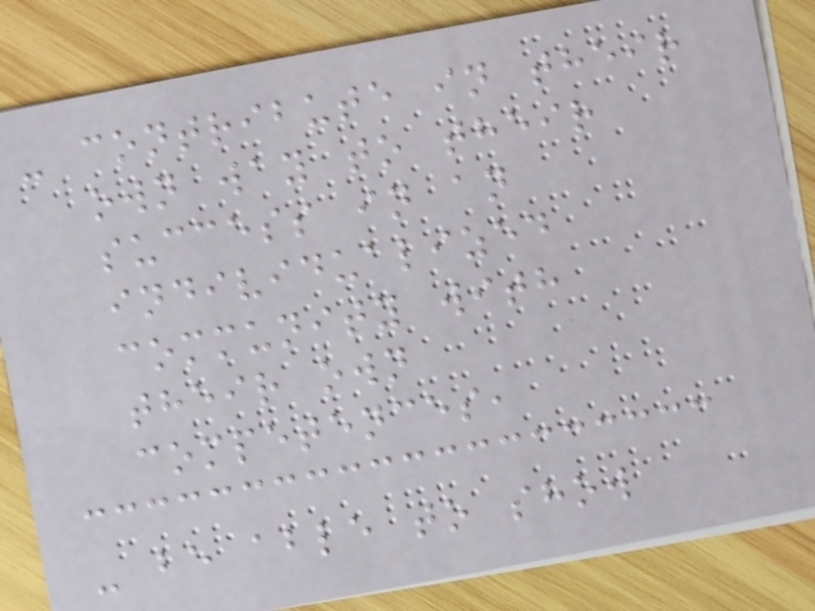- contribute in their
own way to their
success in an
individualized
community with
their own
competences,
- be able to show
